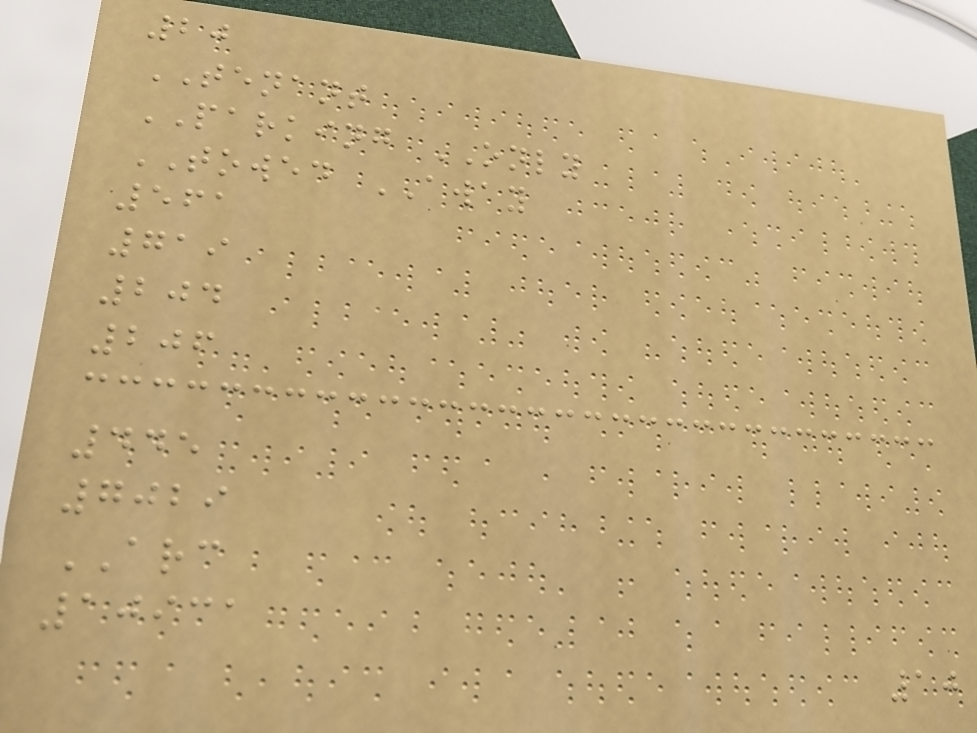20
TENANT
PARKING ONLY
TOWED AWAY
561
719
204
206
445
7029
ARC
10931
10
